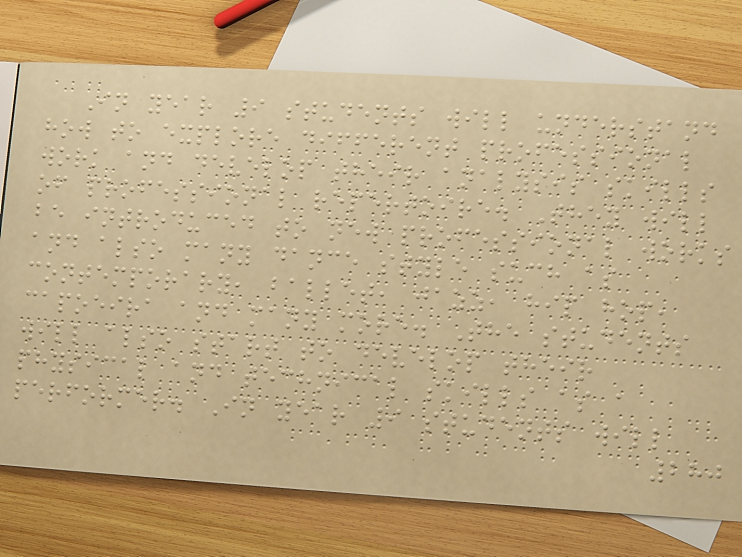In year 9 students will understand
how to explore different professional
work and develop their analysis skills
of professional repertoire. They will
be introduced to new professional works
and also many dance style such as
contemporary, ballet, jazz, hip hop,
capoeira and many more. The students
will also start to develop their
physical and technical skills as a
performer. In year 9 students will
280
